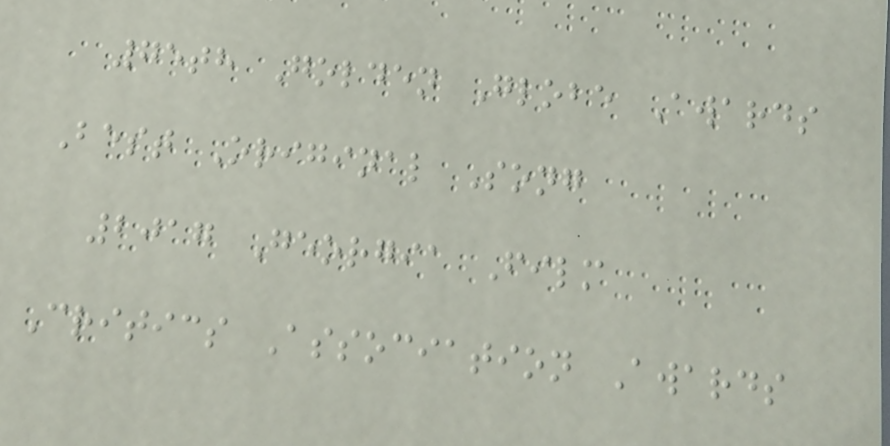75th Golden Globe Awards
Best Original Song
2017 Georgia Film
Critics Association Awards
